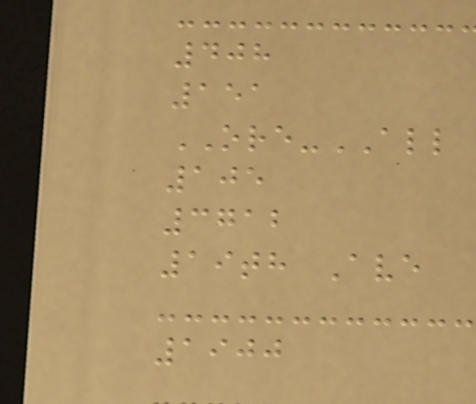408
151
ORE-ALL
105
3712
19th Ave
1900
